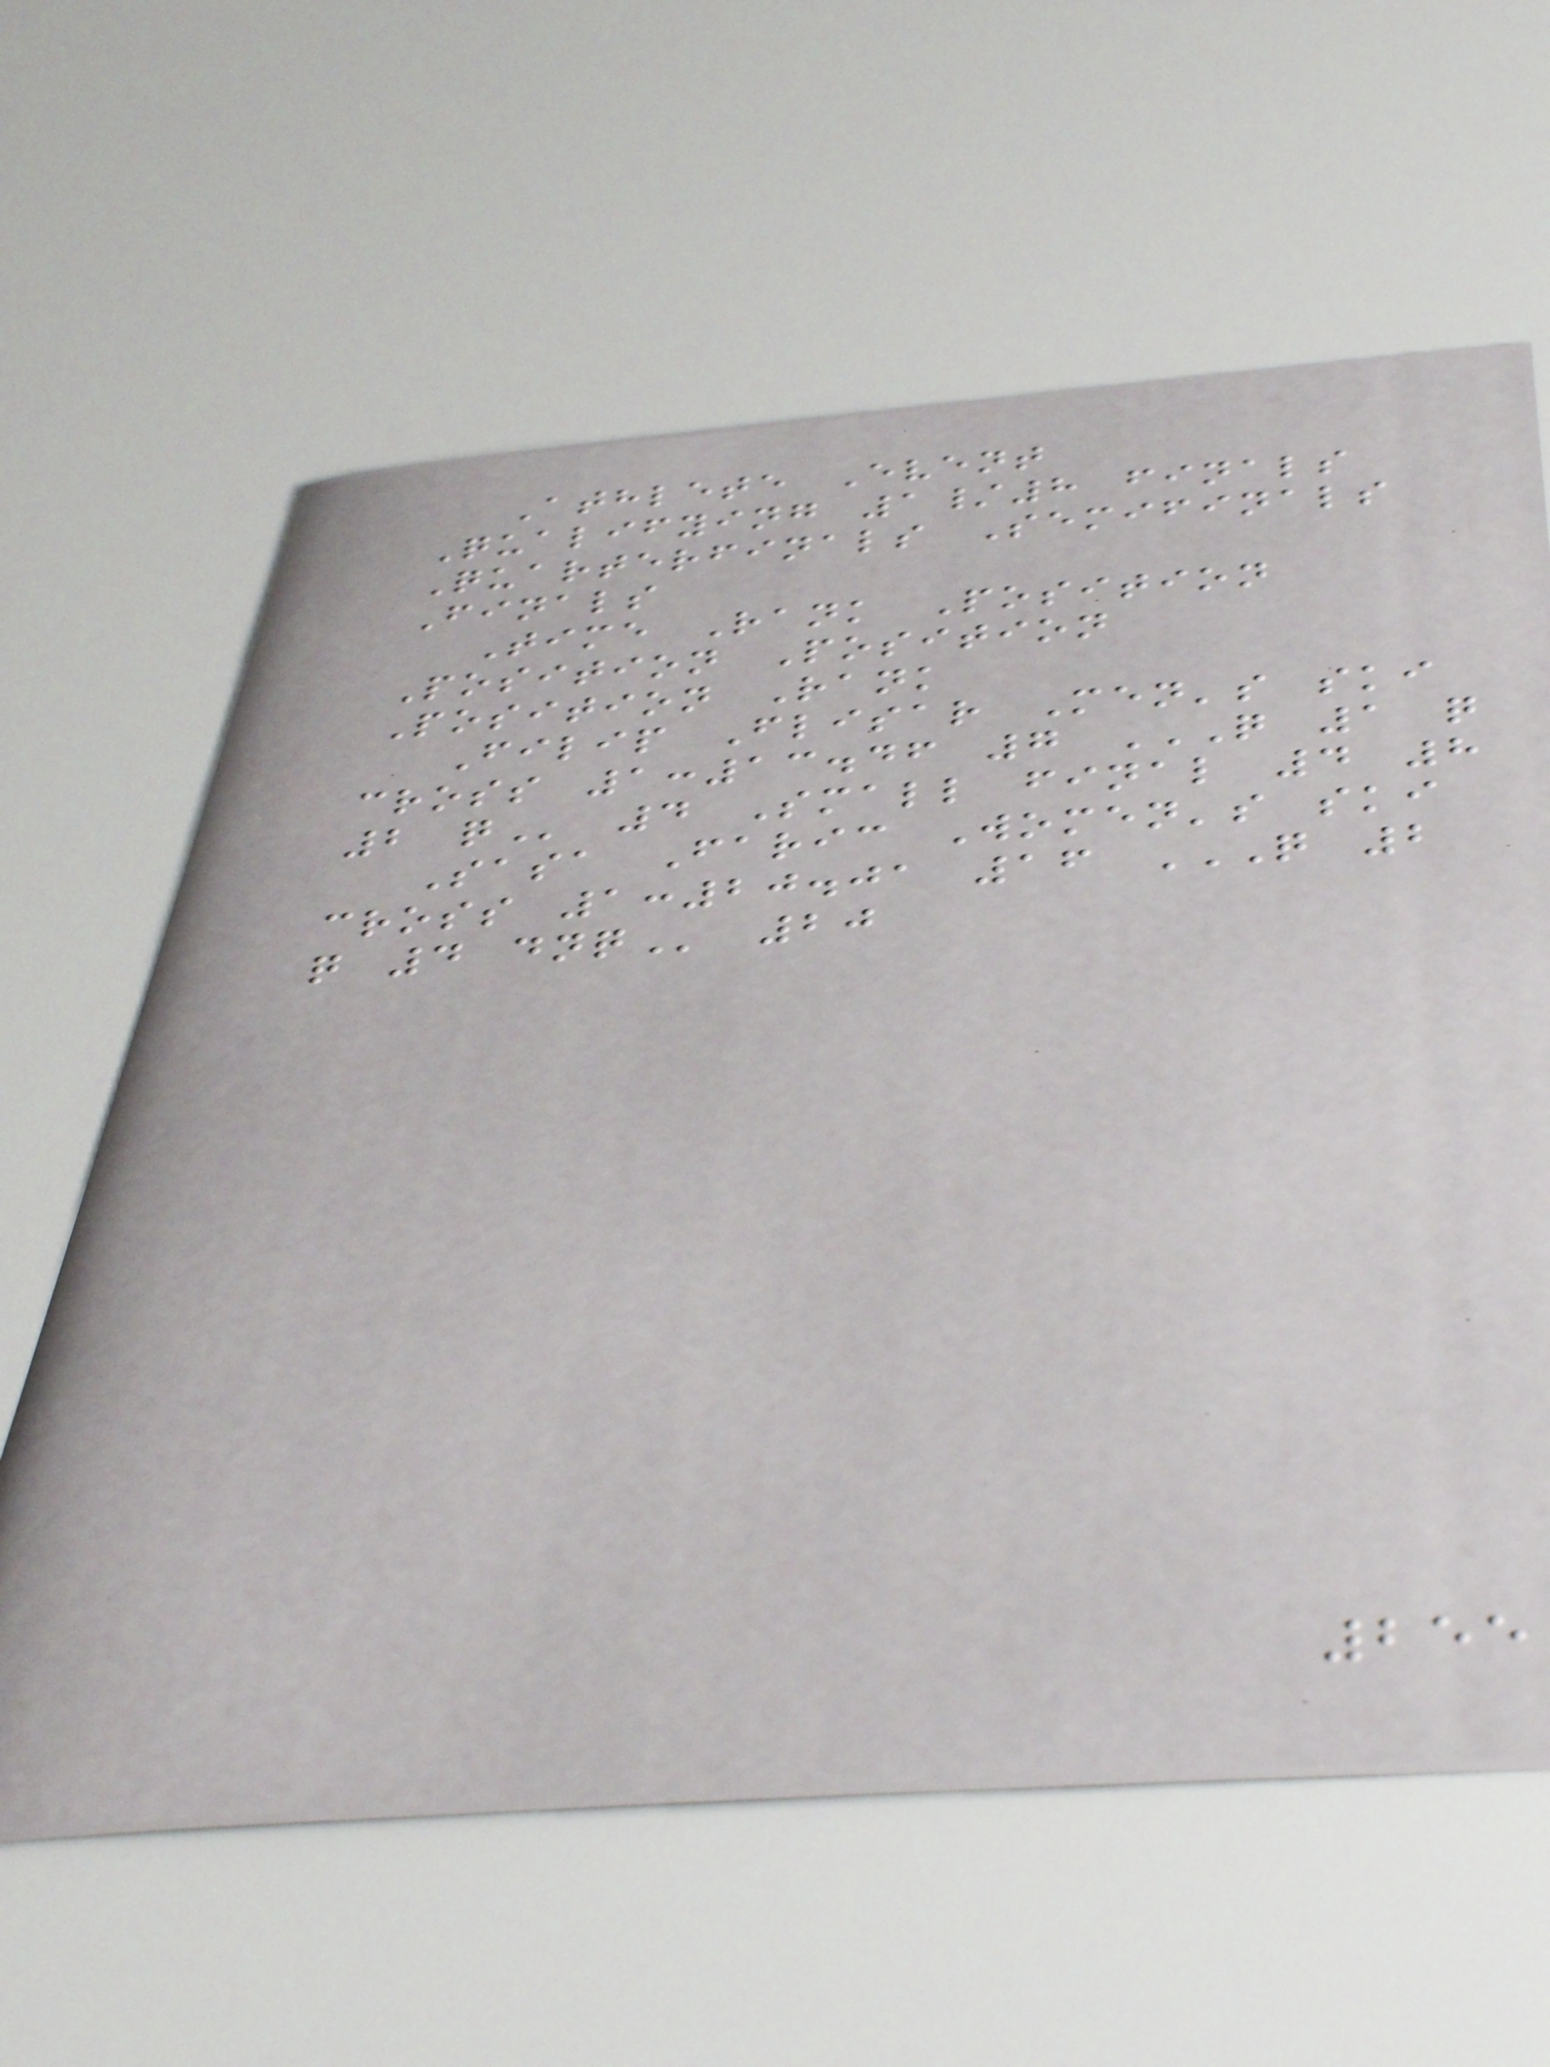Athlete Event
Qualifying 1/8 finals
Quarterfinals Semifinals
Finals
Time Rank Position
Position Position
Position Rank
Filip Flisar Men's ski
cross 1:13.46 7 Q 1 Q
2 Q 4 Small final 4 8
Sasa Faric Women's ski
cross 1:20.01 16 Q 2
Q 4 DNQ 20
255
